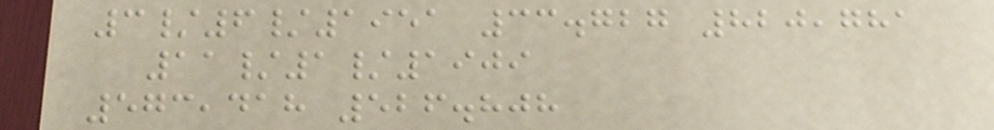3/6/1951 33.727 820,781
11/1/1909
573,418 526.808
